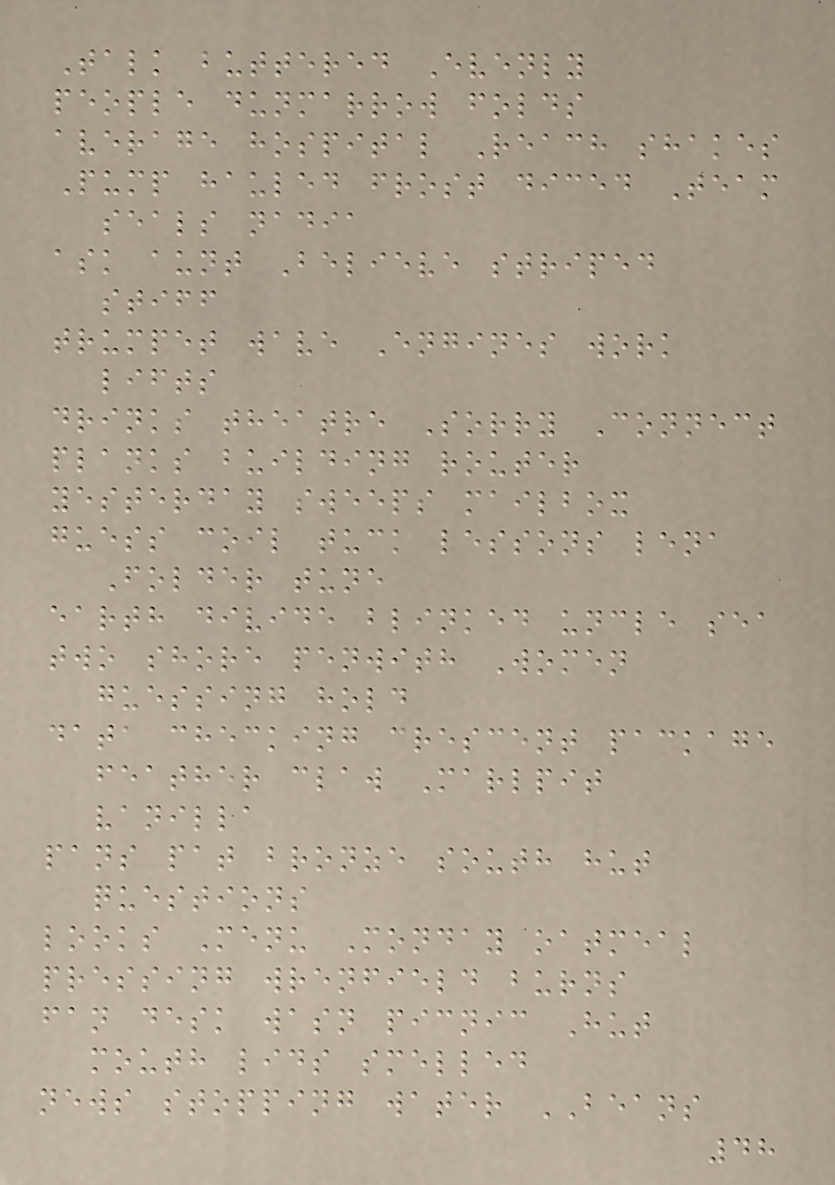Talk buttered Evenly
people dunmarrow folds
average hospital Reach shakes
Pump hauled frost diced Team
seals nadia
ask aunt Believe striped
stiff
trumpet wave Engines work
lifts
drinks theatre Sorry Connect
planks building router
yesterday sweeps mailbox
guess coil tuck lessons lena
Folder tune
earth divide blinked uncle sea
two shore penwith Women
guessing hold
data checking crescent package
feather claw Marlpit
vanilla
pans pat bronze south hut
questions
looks Menu Monday oatmeal
pressing wrenfield burns
fan desk wasn picnic Hut
mouth lids smelled
news stopping water BEANS
48
